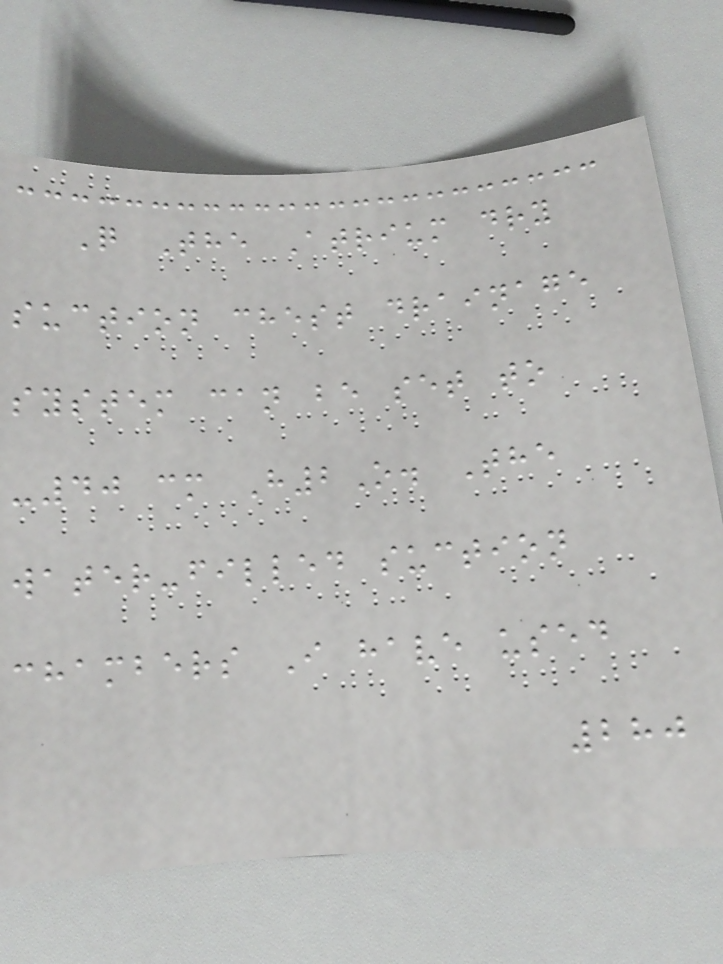Q The Atrium dry
suction chest drainage
system can be set to
-40 cm H2O. The
water-filled suction
chambers I have used
280
